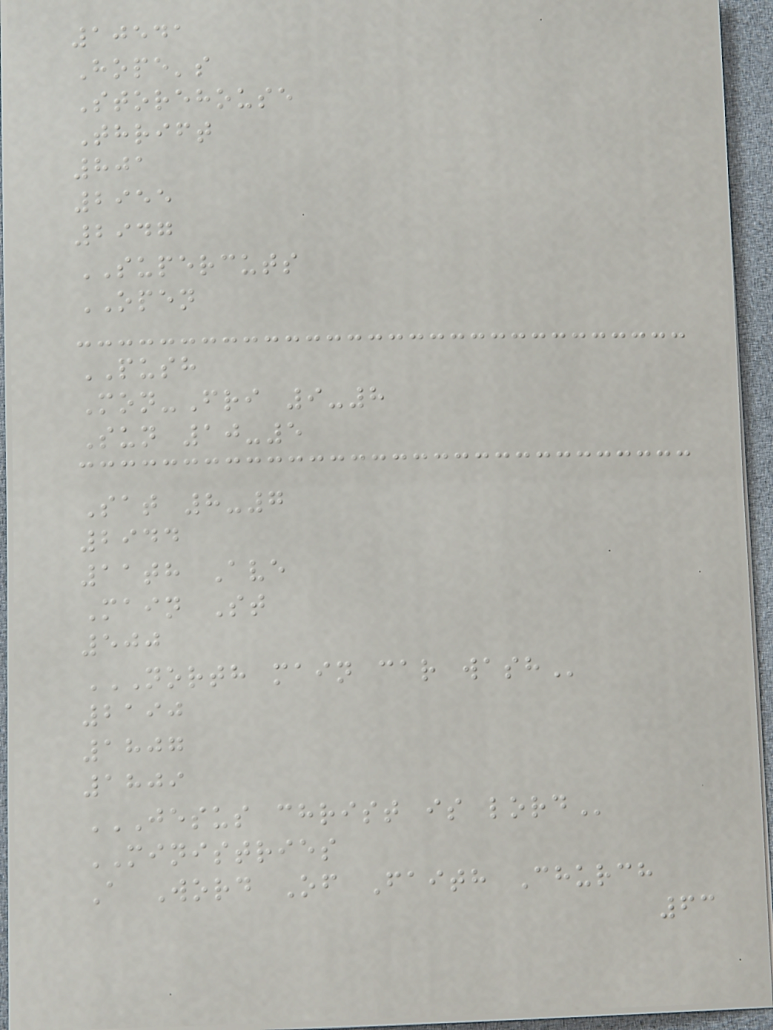10541
Hope's
Storehouse
Thrift
801
2955
2947
SUPERCUTS
OPEN
PUSH
Mon-Fri 9-8
Sun 10-5
Sat 8-7
2944
11th Ave
Main St
500
NORTH MAIN CAR WASH
2190
1807
1809
JESUS CHRIST IS LORD
MINISTRIES
A Word Of Faith Church
63
